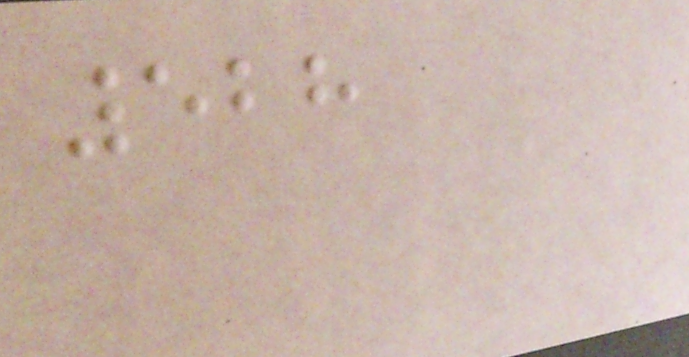528
